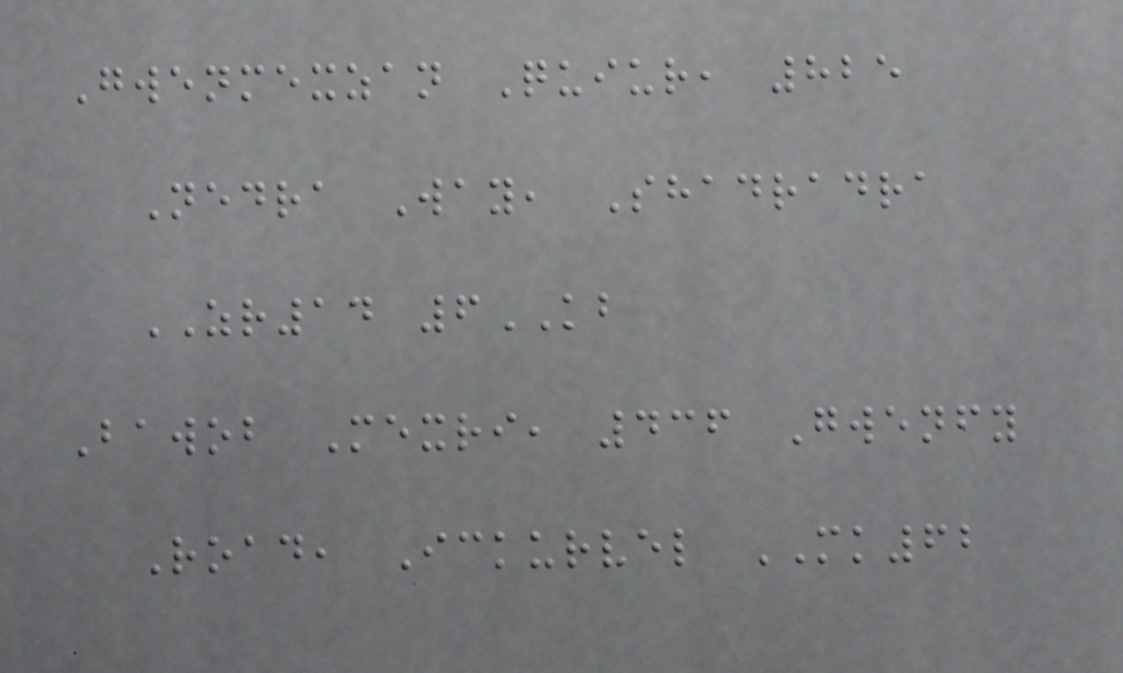Gwenmexzan Quiur, 825
Nedra Way, Shadradra
ZR14 6KB
Bawob Mexri, 436 Gwenfy
Road, Ickurvel MK62
